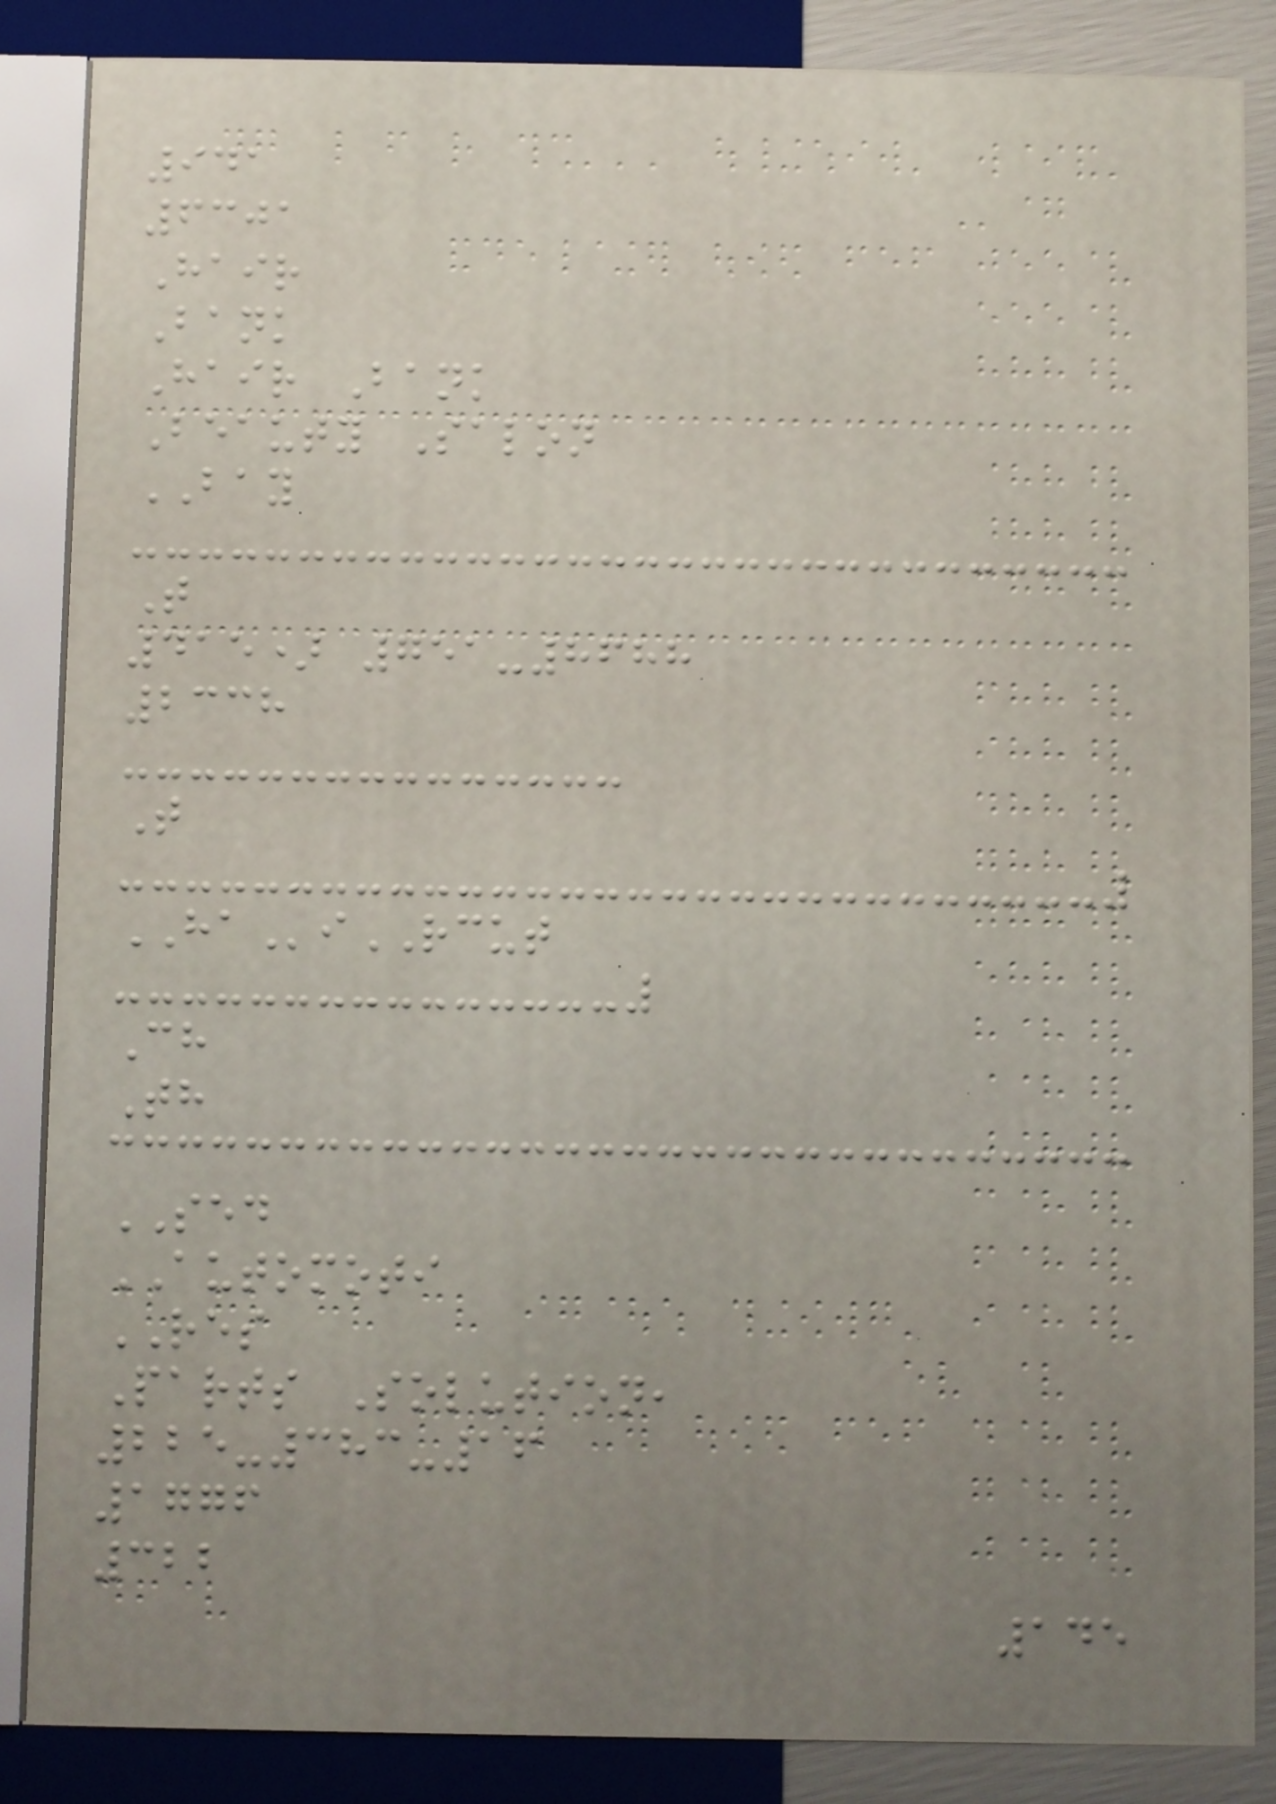941
6301
Hair
Bank
Hair Bank
Beauty Salon
BAY
T
415) 751-8688
2338
T
HAiRCUT
Ch
Th
SED
AUTOMOTI
RES
Parts Solution,
225-383-16
1776
322
145
